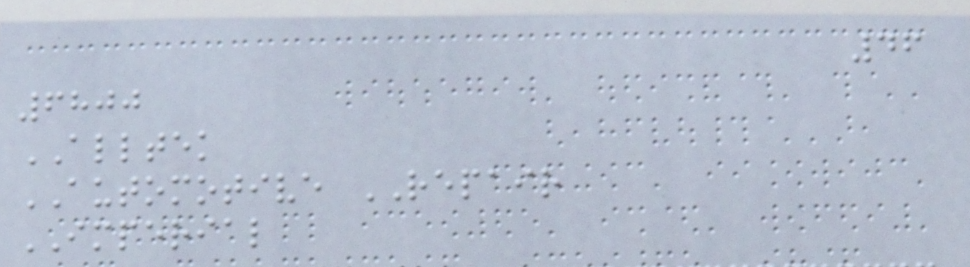46
6800
ALLTEK
AUTOMOTIVE REPAIR
IMPERIAL
